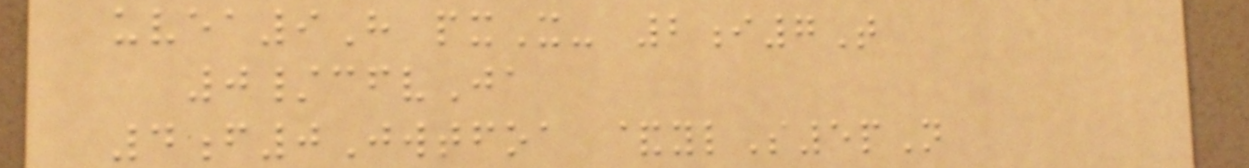uvea9H pxX- 2i7T
0/cfvJa
4f0Jwtfoa &ylS5pN
